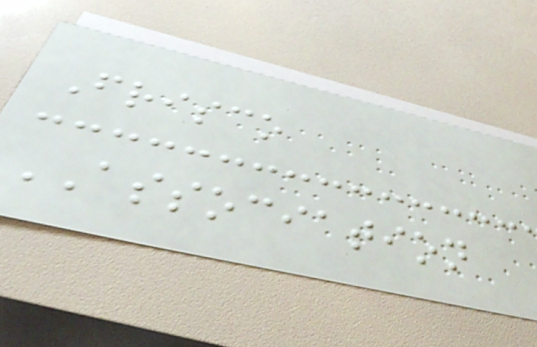Frisco
ASSOCIATION
